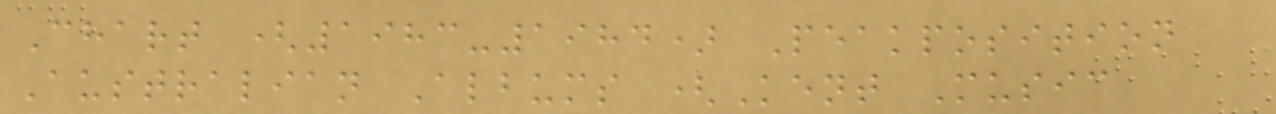Chart (1983-1984) Peakposition
Australian Albums (Kent Music
